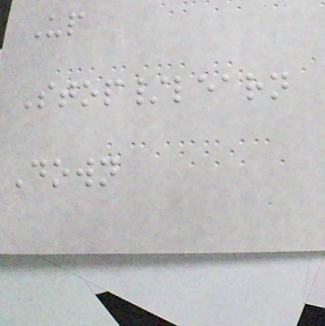Up
Stop/learn
Down
